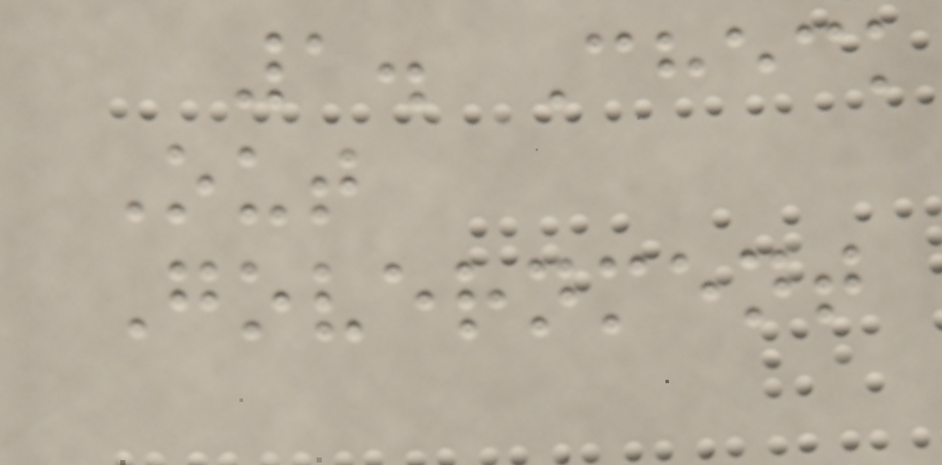1. Check
Out
Government
